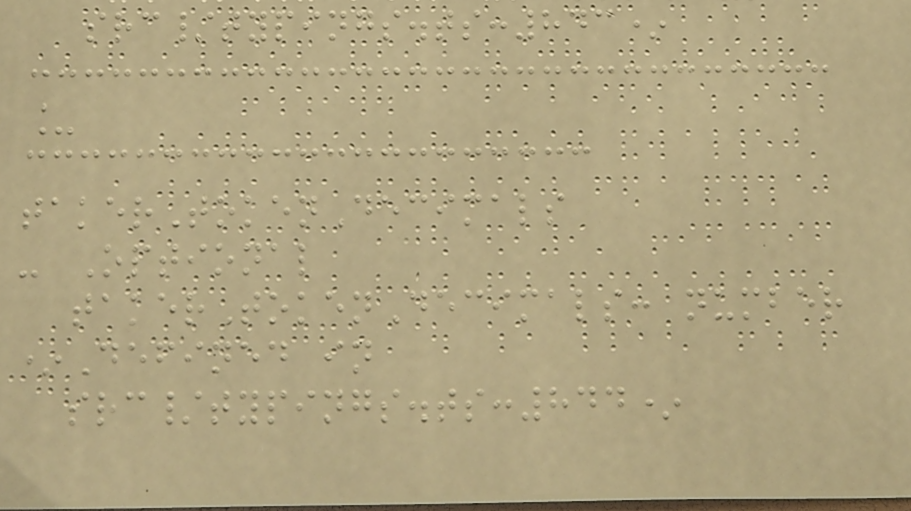src/typings.ts:843*
_
takerTokenDecimals
- Optional
takerTokenDecimals: number
*Defined in
src/typings.ts:844*
